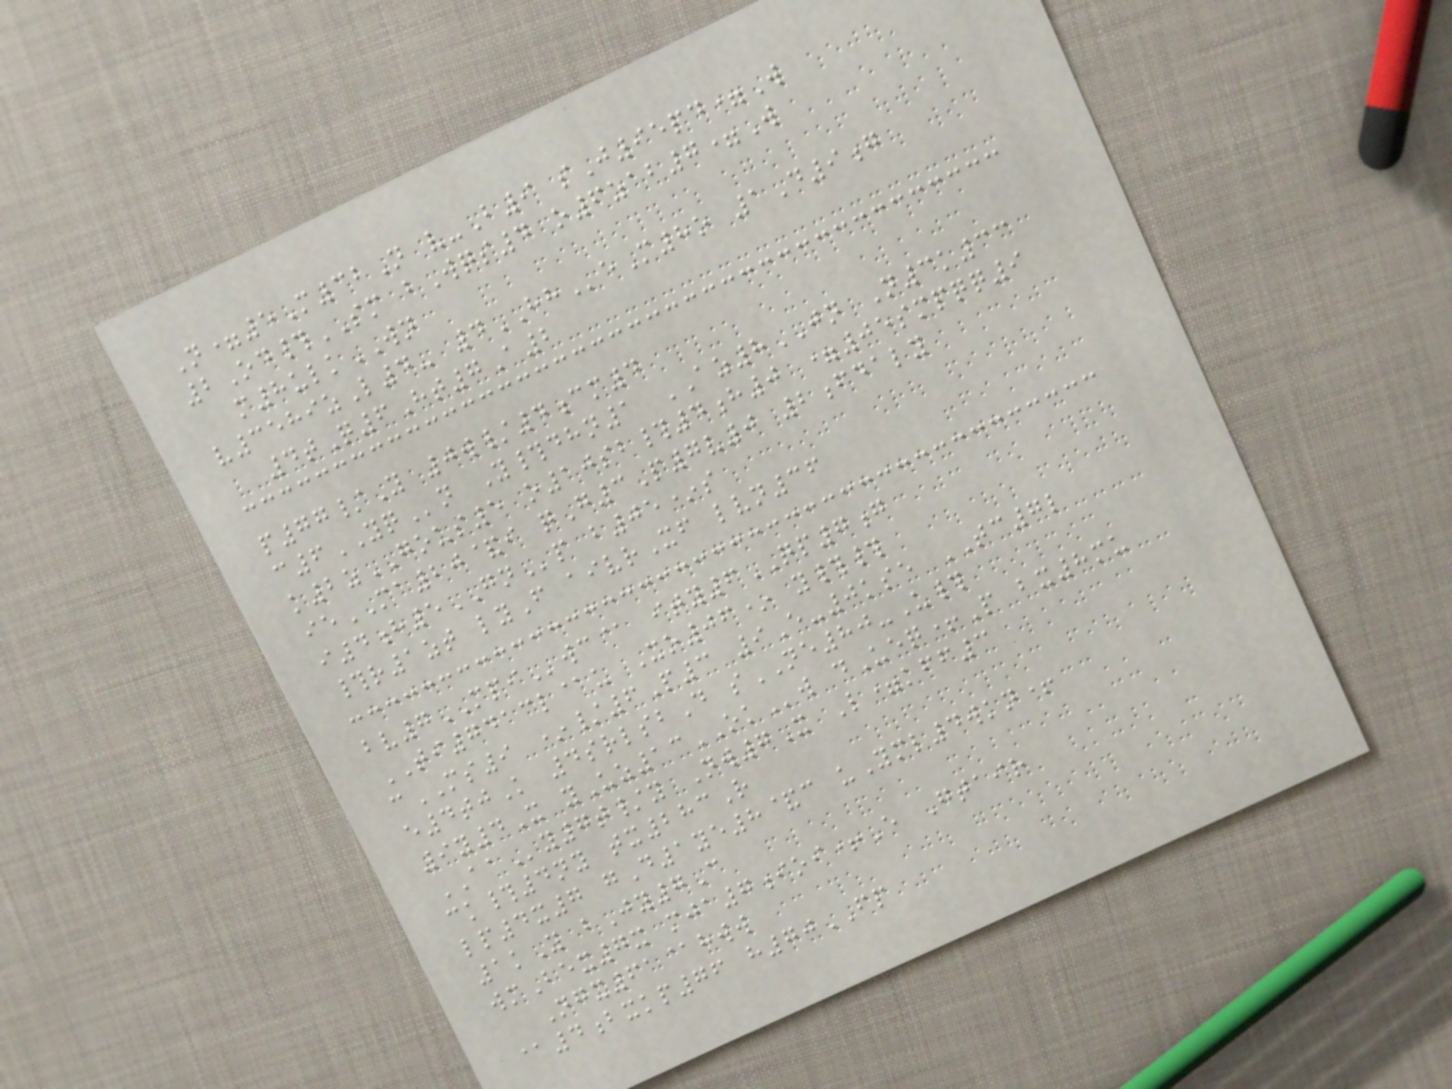N=5M32N v-B9 sJ95pd=W
2Od#SM bWqs4 o6zab7=W
m8ulkWN
v3589zL4- 4HHeM8o 1D9g
4tQ6Ht7A2
p77/Y 0w/4cm4
c6YQn Y#dhn1 AZ8JN N3k33
k2zGOUS5 o10sb#4h0 =05smpqq9
ieMA20&i qG3P7v0 2fdaly
i4h5GNp b05*s
#r1zt lyF aivrXf lvn36
bv7MPIwc@ ity6QP7g
TI7413l@u Xo06* y##
cMS9 */6P3 9E-0kse TC7l
e4tjK 4srlsbD sNE80-U#
9y4X yUz13OKw dUeq+P bx8mu
AAy7t/y Nw7X L=kff3
ck#4ny tx283R
lp4x7 gD1ye8&c uYml4wkn+
1kY bJy7C
wmBex7x mja7ioi+E Gtair
Ngx61@hww
@4bxkp76 h70FP
